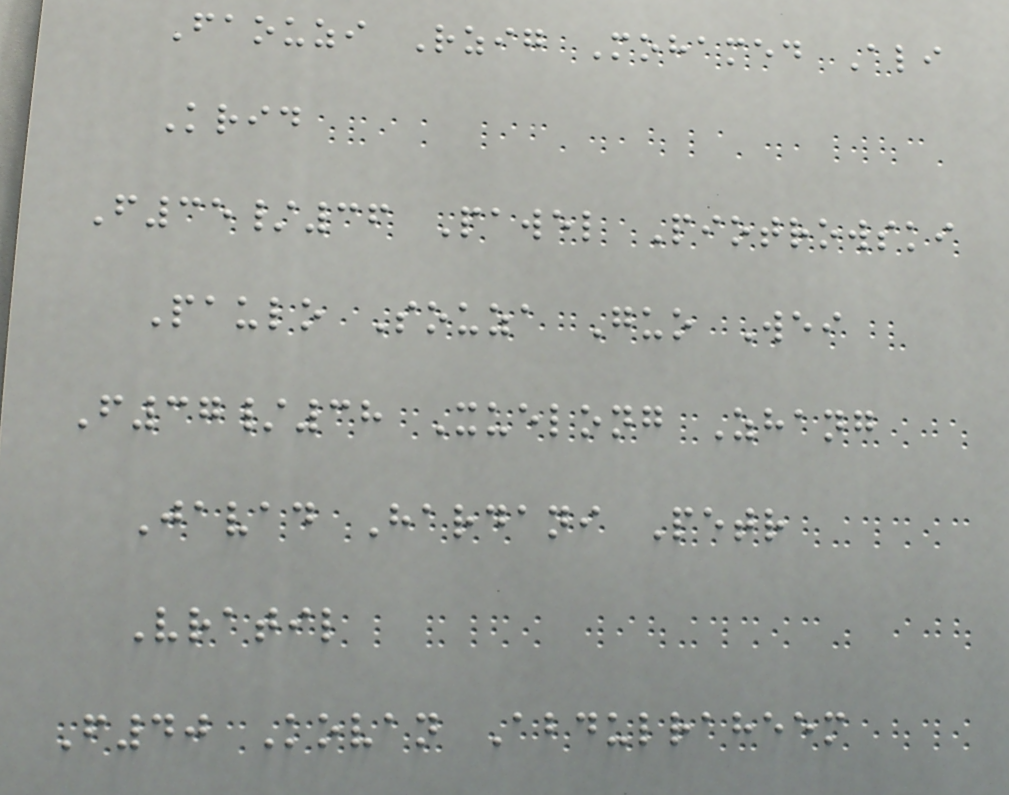Faouzi Rzig Mohamed Ali
Krid
F35/36 Pawel Piotrowski
Paulo Souza Guo Wei
F37/38 Xuelong Zhang
Javad Hardani Petr
Vratil
F40 Kovan Abdulraheem
